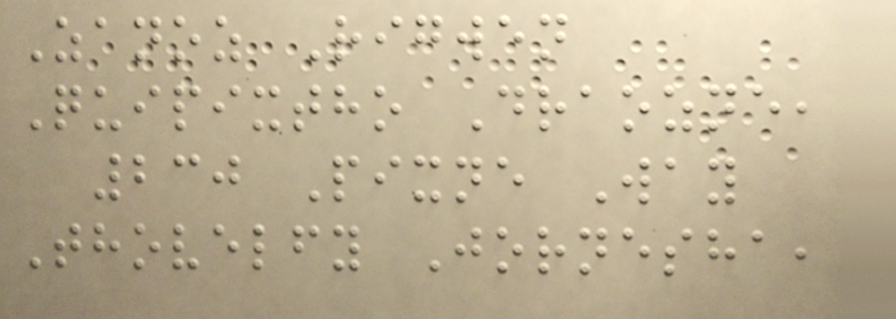Zanoz Rigwen
Quipixtho Draozne,
230 Pixne Way
Thovelfy Jornesha,
